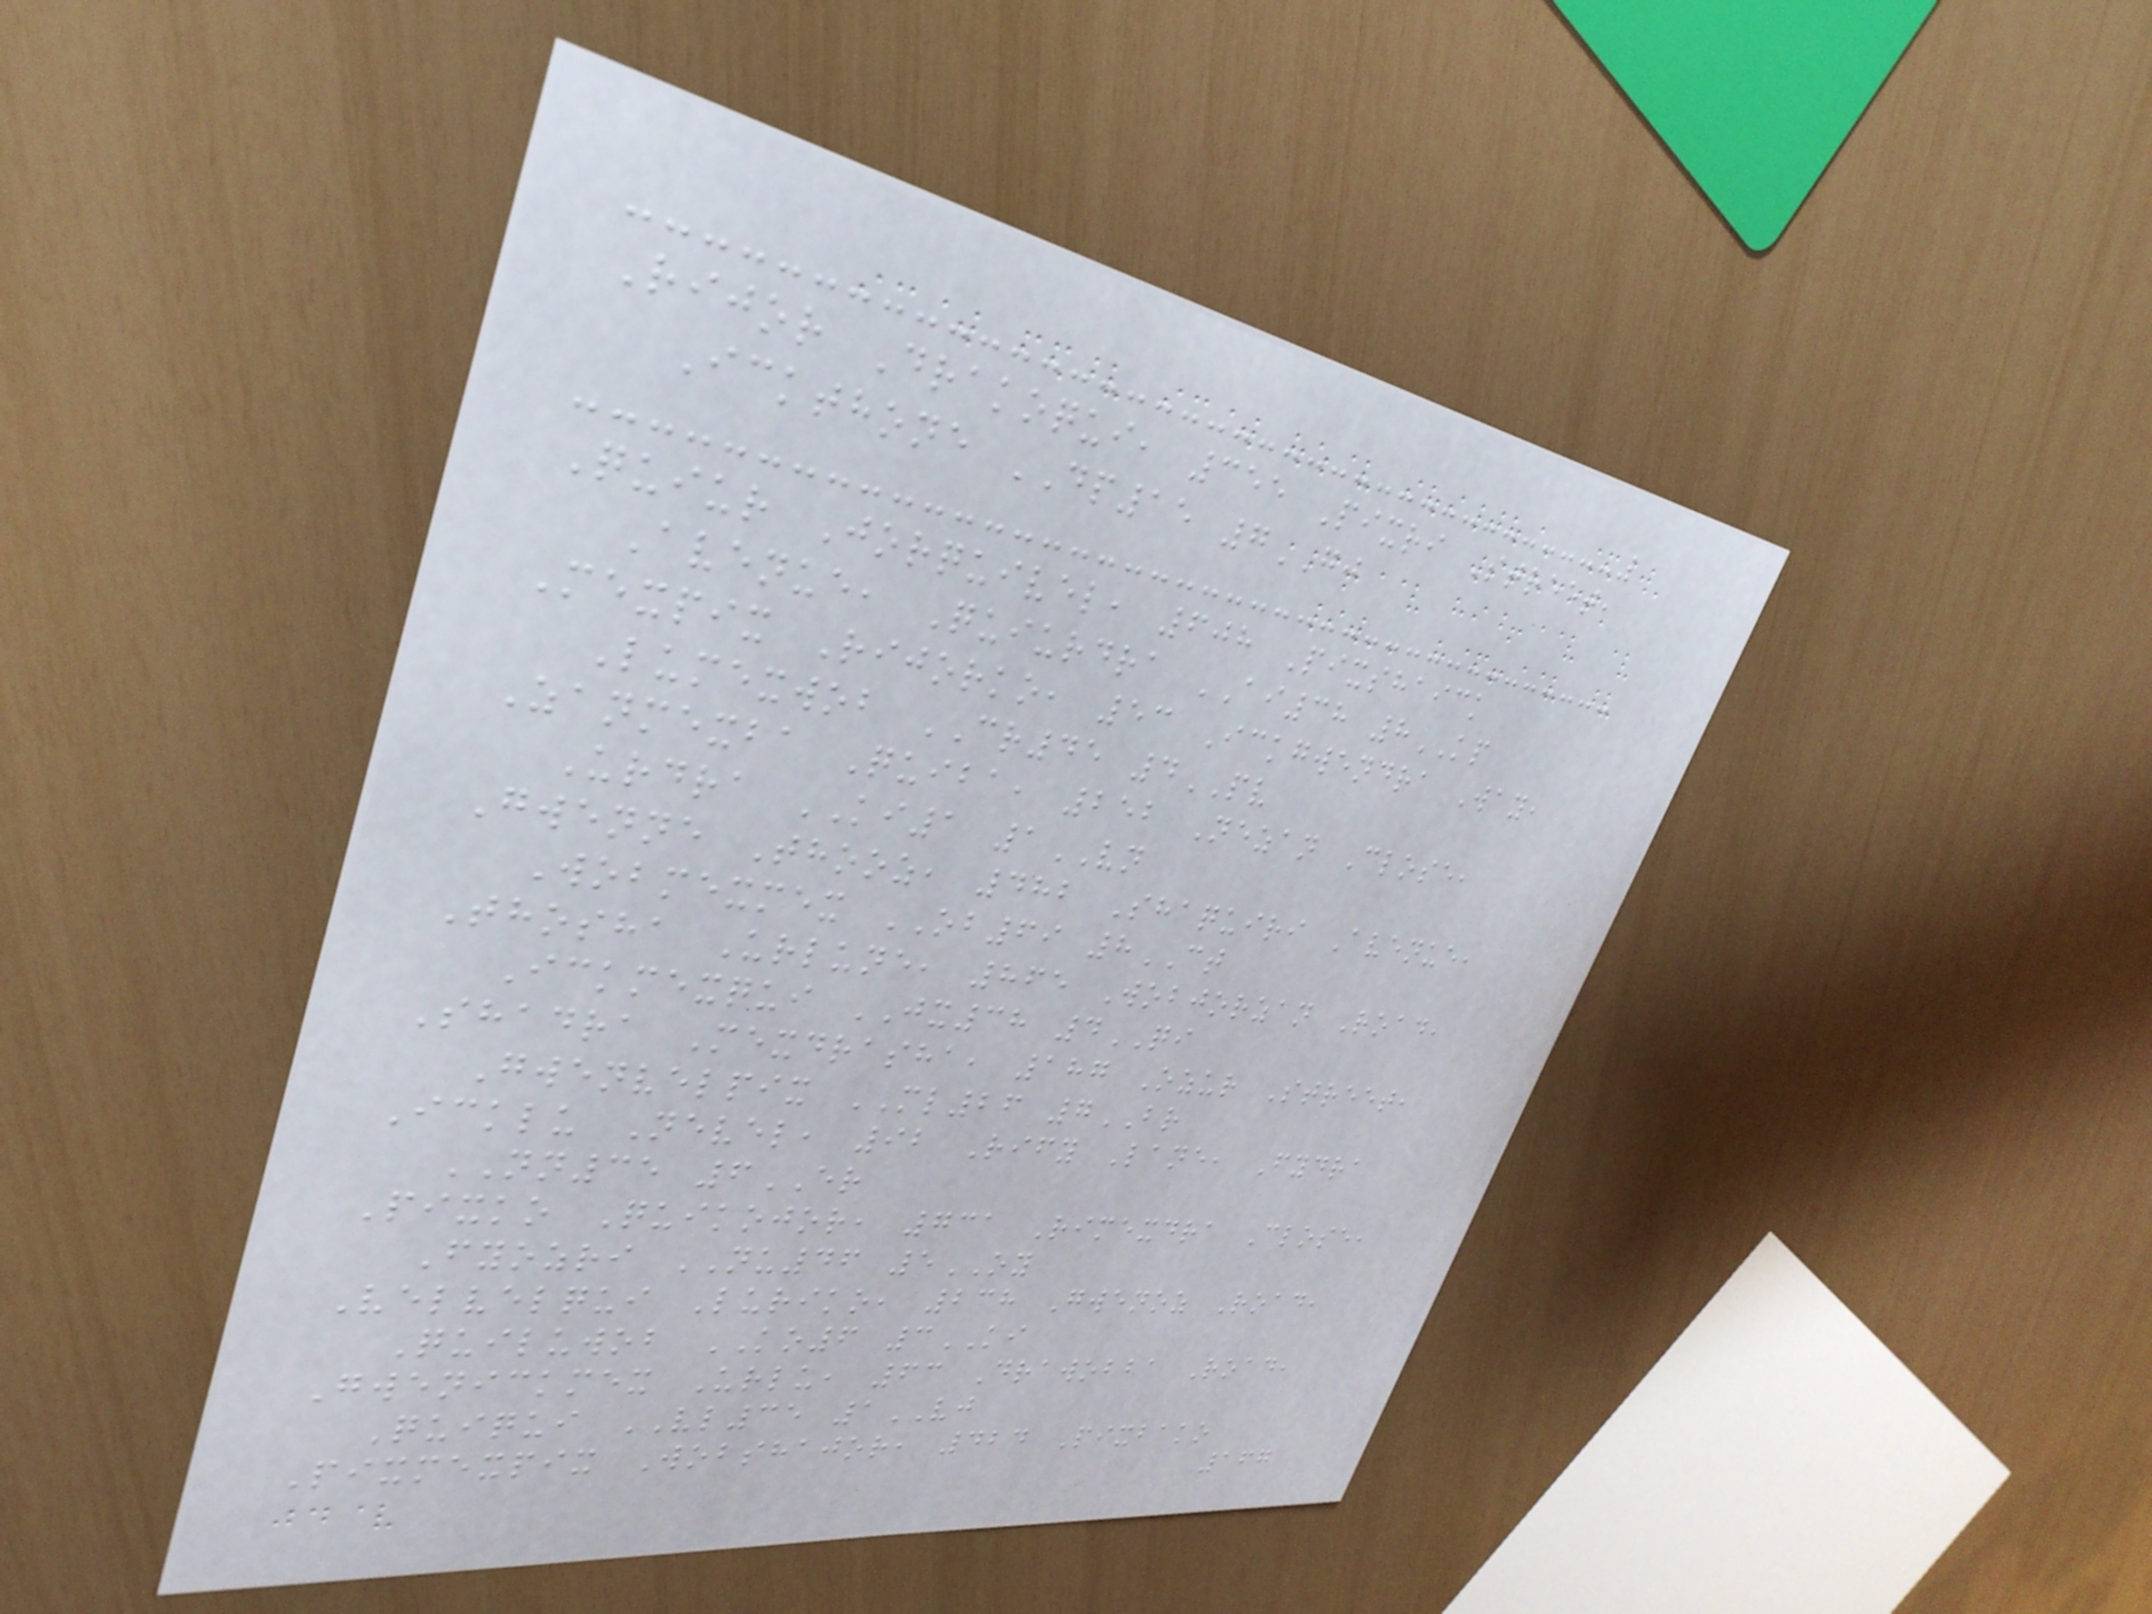Rijor Drakoqui, 355 Pixri Street,
Ickthone DP15 7GJ
Quiur Jorquivel, 608 Pixshaick
Avenue, Quiurdra AI38 8KP
Mexpix Rijorko, 53 Ickgwendra Way,
Lumexwob CR45 4PV
Zanmexba Quiba, 252 Nezan Close,
Urdra KI1 1VN
Gwenne Thooz, 482 Shaquiri Avenue,
Wobmexmex OB69 8CT
Thosha Urlune, 865 Wobjorzan Road,
Ickmexqui JX38 4QI
Shadra Mexdrasha, 187 Ozur Street,
Gwenvelpix ML26 7BR
Icklu Nevel, 92 Rify Lane, Fydra
NN35 6ER
Pixko Quikojor, 731 Rimexdra Close,
Fyozri NU46 5OY
Velvelqui Luriko, 238 Gwenoz Road,
Quiluwob KO6 3KI
Gwenickmex Urlu, 63 Drawobba Road,
Quiqui VL35 1VJ
Pixmexpix Wobshajor, 424 Pixbako
167
